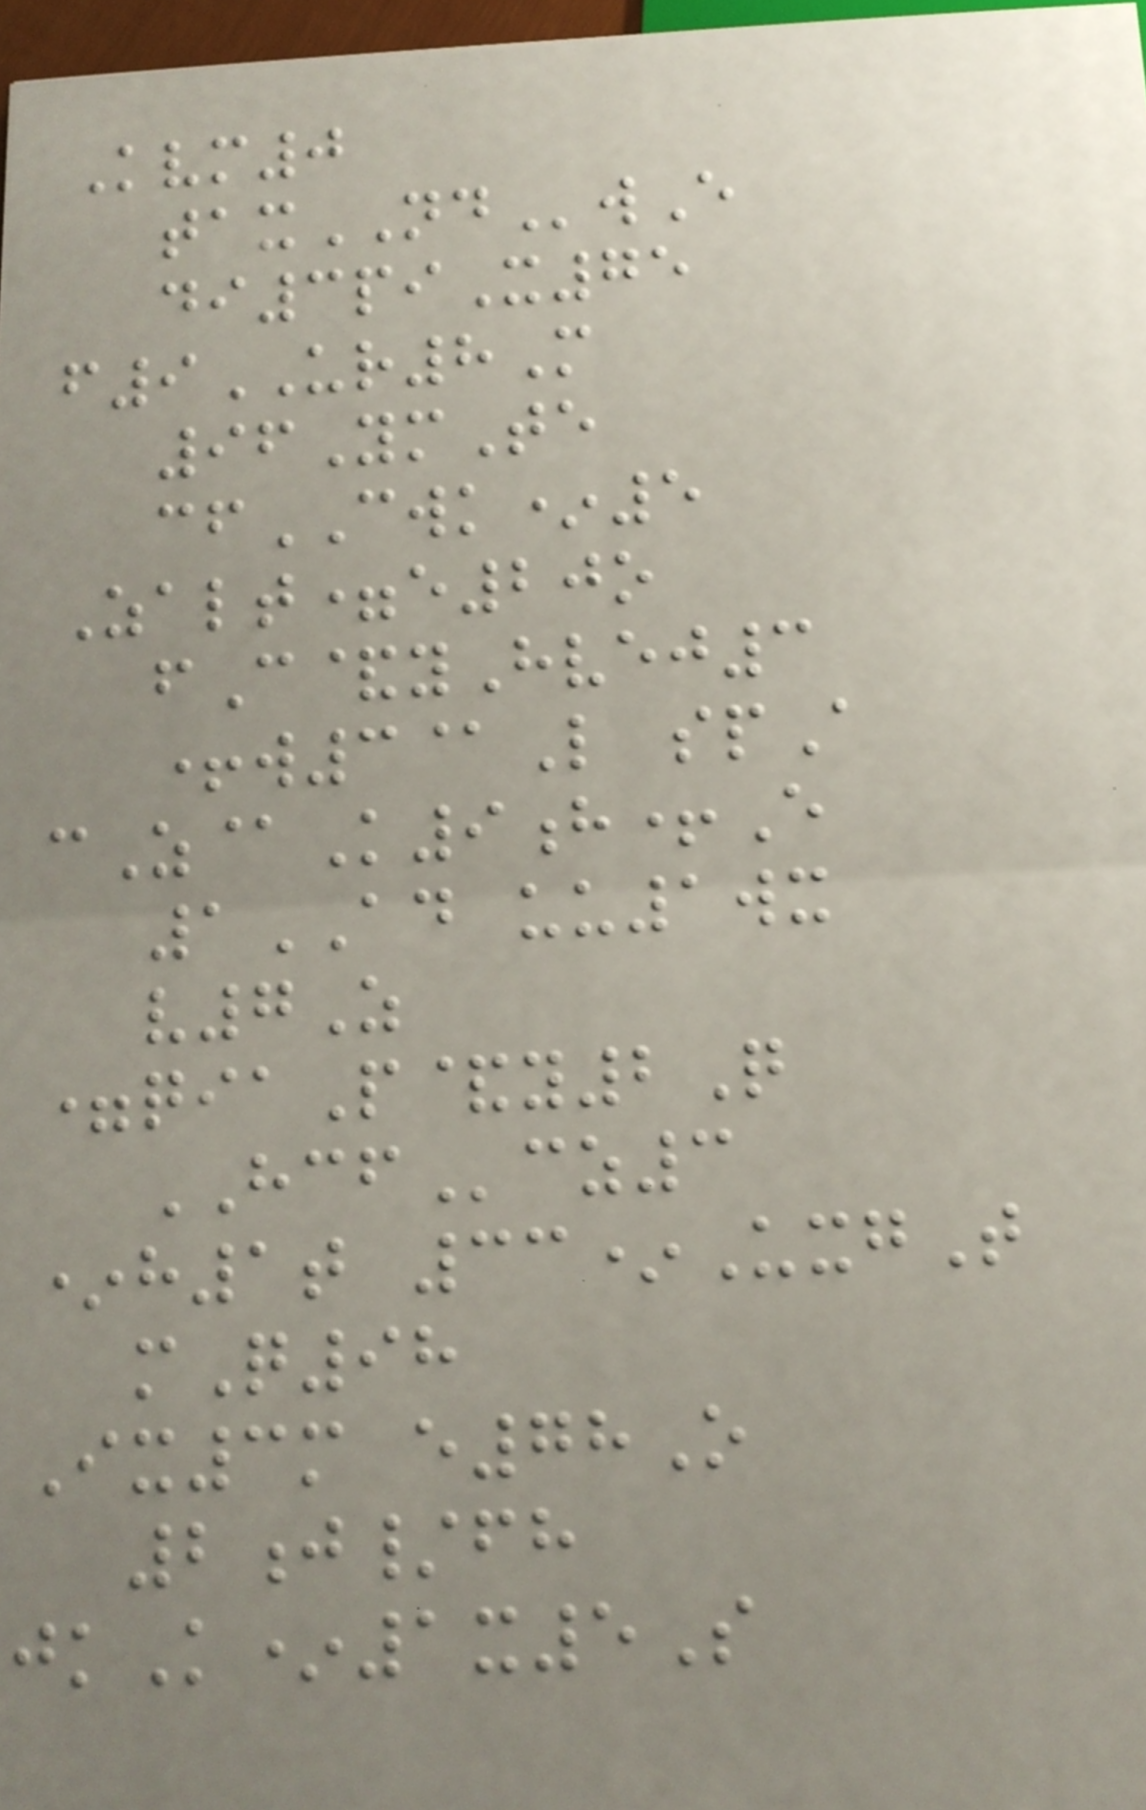Kvm0
taxNDwE
di3piX75
f9UR8M
96YmTe
cfCWK*5
Zalt=e20o
fC&yHvej3
+w3@L spA
cZ@K9h+E
1AD uu1wx
v7Z
=qiaP&y2Q
HCFcz3
*h1t 33*UxgT
mQ98
Ix3m e78O
2j/fh
jkK*1x5S
